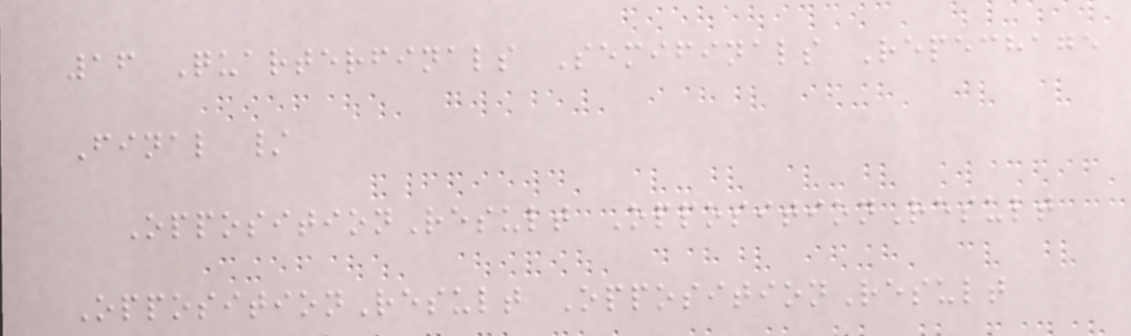16 Quarterfinals Semifinals Repechage
Final /
OppositionResult OppositionResult
OppositionResult OppositionResult
